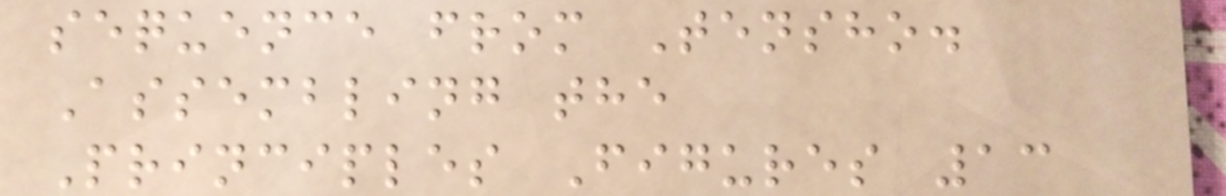sequence from Tensho.
Assembling the
Principles Figures 13
